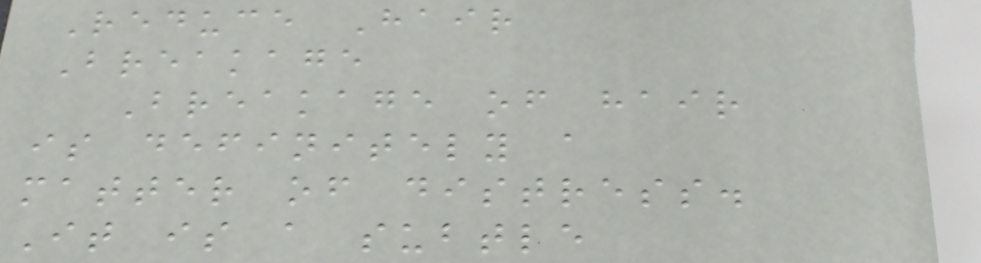Reduce Hair
Breakage
Breakage of hair
is definitely a
matter of distress.
It is a subtle
